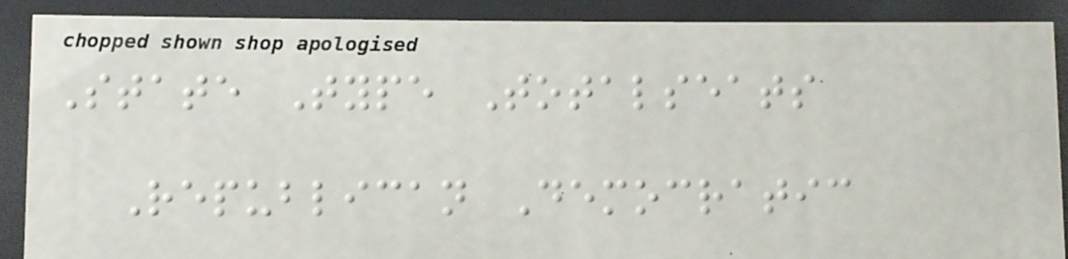State Type Totalseats
Republican Democratic
